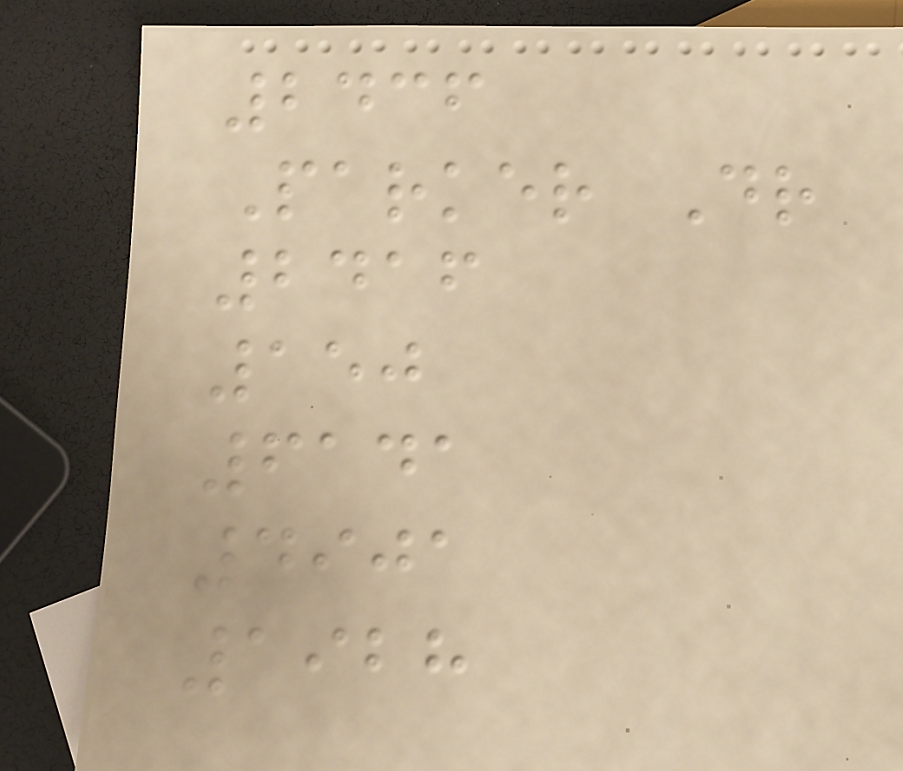2436
Parker Dr
2416
150
6141
4901
1928
